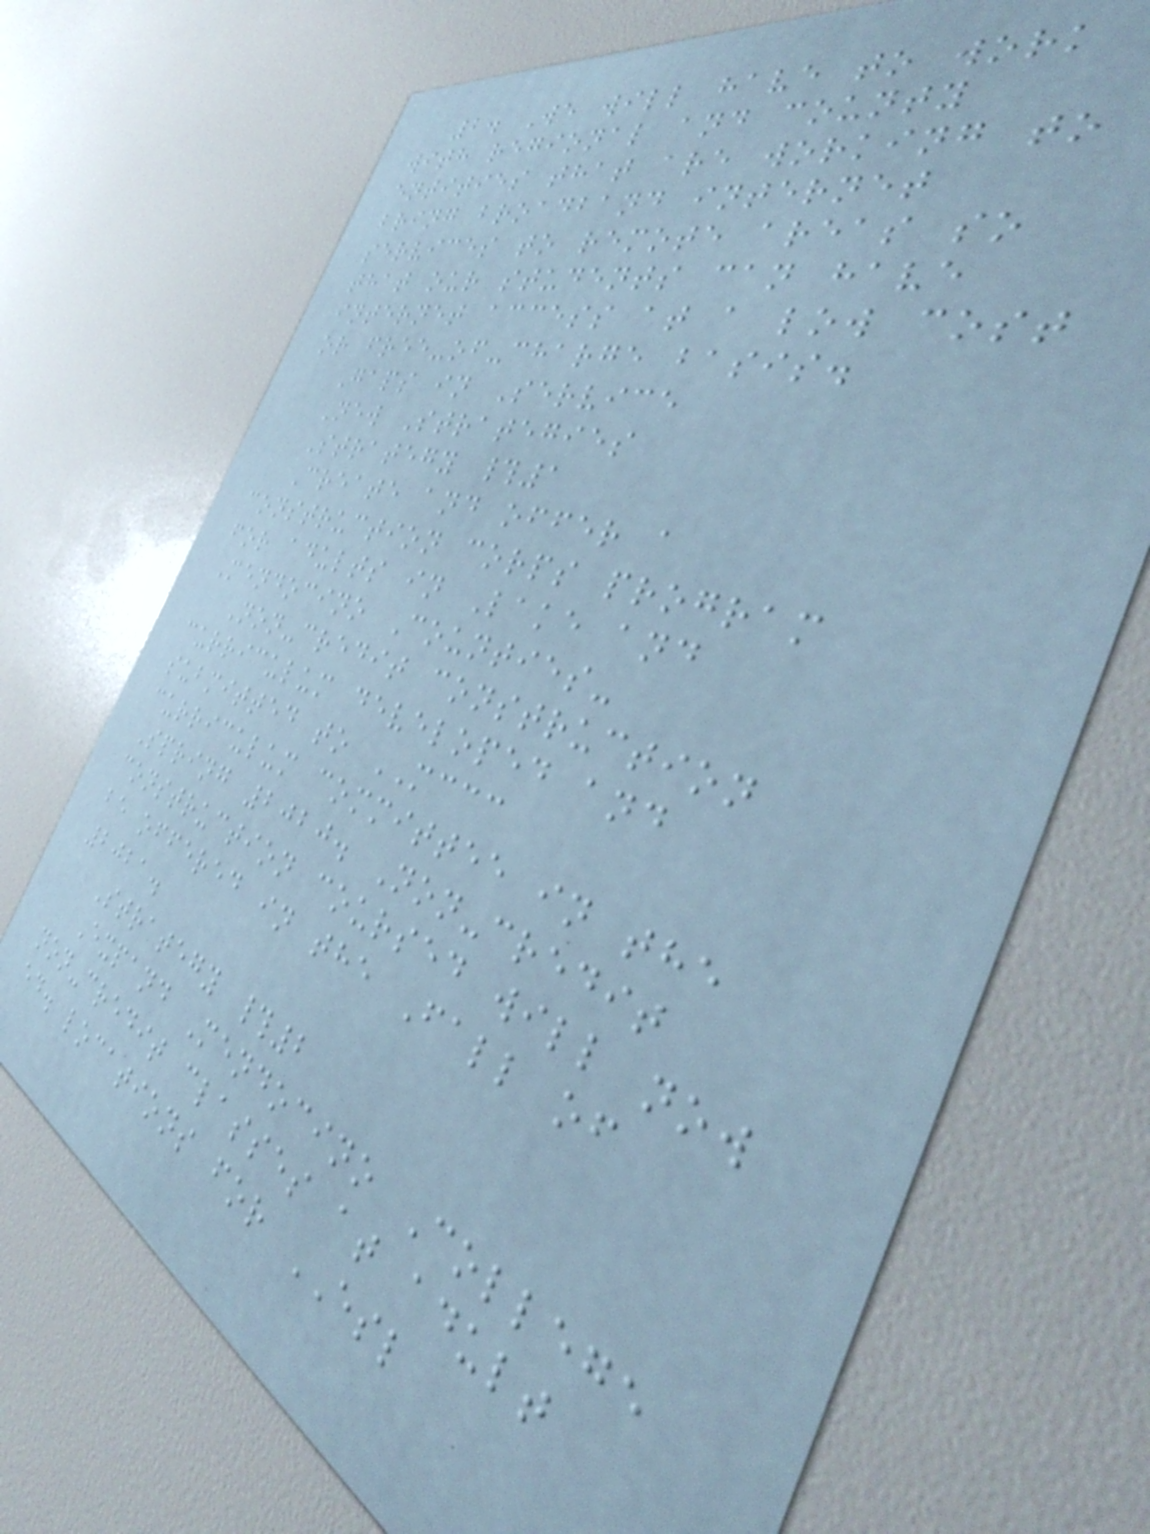2. We will have to work
with regional and county
entities that are working to
bring broadband internet
services to remote areas so
that our students can have
internet access at a low cost
or free-of-charge basis.
Gaps in Service
New Strategies
Strategy #1
Create and offer a
construction corps program
for adults in Lake and
Mendocino Counties-
Non-credit construction
curriculum developed and
submitted to MCCC
curriculum committee in the
Spring 2020. Non-credit
construction coursed will now
be offered in the Fall of
2021.
Strategy #2
Expand Mendocino College
non-credit classes at adult
ed. locations for ESL
